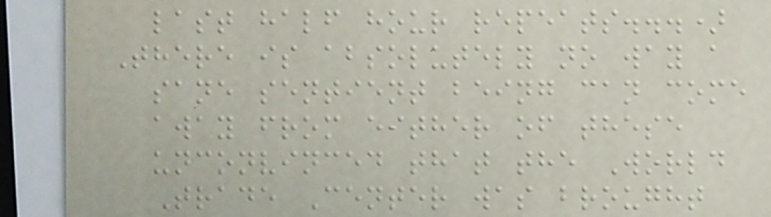last half hour repeats...)
There is absolutely no way a
sane sentient being can come
away from either of these
unconvinced that the World
Trade Center was brought
